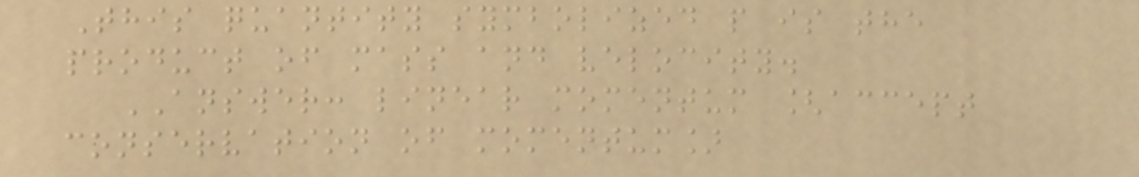This quantity symbolized p is the
product of mass and velocity.
ANSWER: linear momentum [accept
conservation of momentum]
